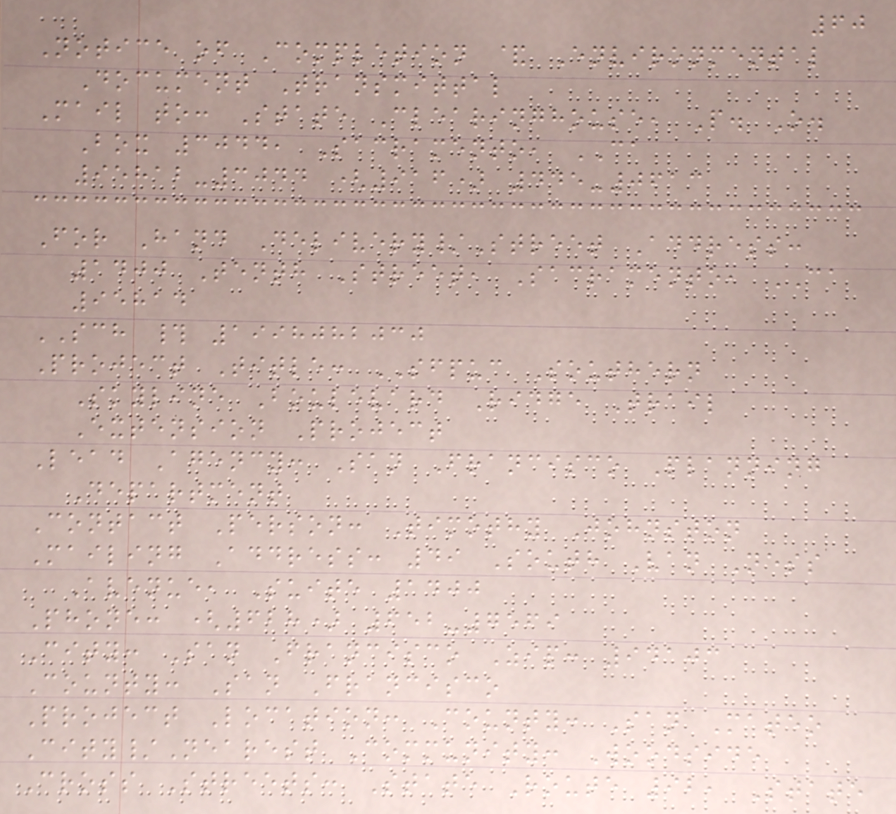60
Notice of Completion & Environmental
Document Transmittal
Mail to: State Clearinghouse, P. O.
Box 3044, Sacramento, CA
95812-3044 (916) 445-0613
For Hand Delivery/Street Address:
1400 Tenth Street, Sacramento, CA
95814
SCH # 1998082030
Project Title: SFPUC Southern
Skyline Boulevard Ridge Trail
Extension Project
Lead Agency: San Francisco Planning
Department
Contact Person: Timothy Johnston
Mailing Address: 49 South Van Ness
Avenue, Suite 1400
Phone: (628) 652-7569
City: San Francisco Zip: 94103
County: San Francisco
Project Location: County: San Mateo
City/Nearest Community: Woodside
Cross Streets: State Route 92, State
